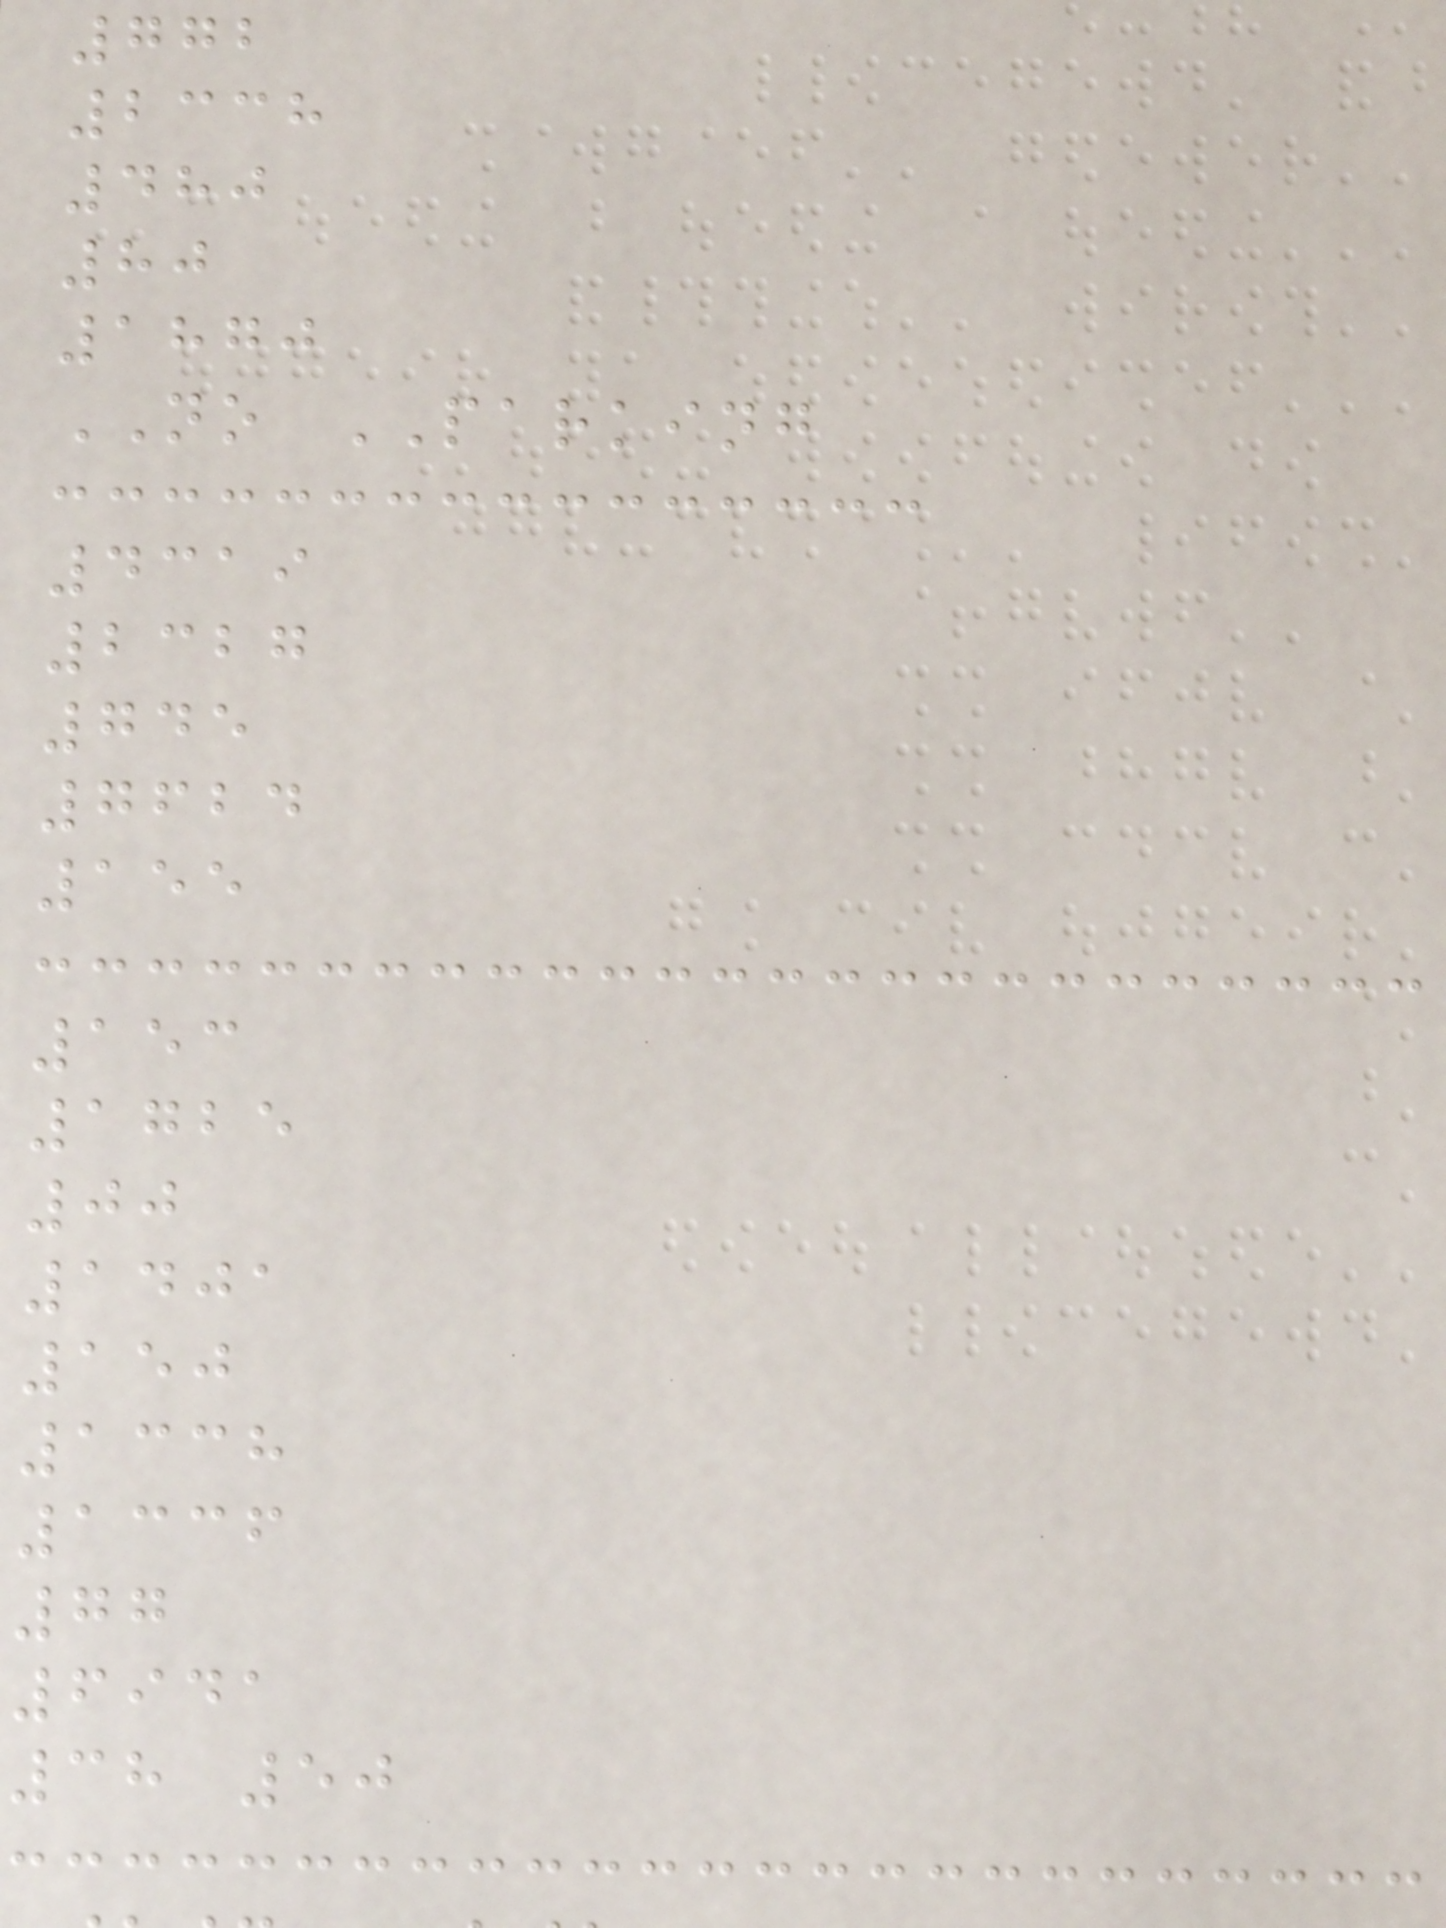772
2338
480
80
1870
NO PARKING
4319
2327
745
7624
155
153
1725
00
1401
150
1338
1336
77
6941
38 50
